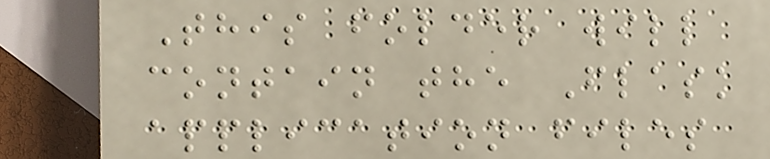This folder will
contain the Flask
application files
